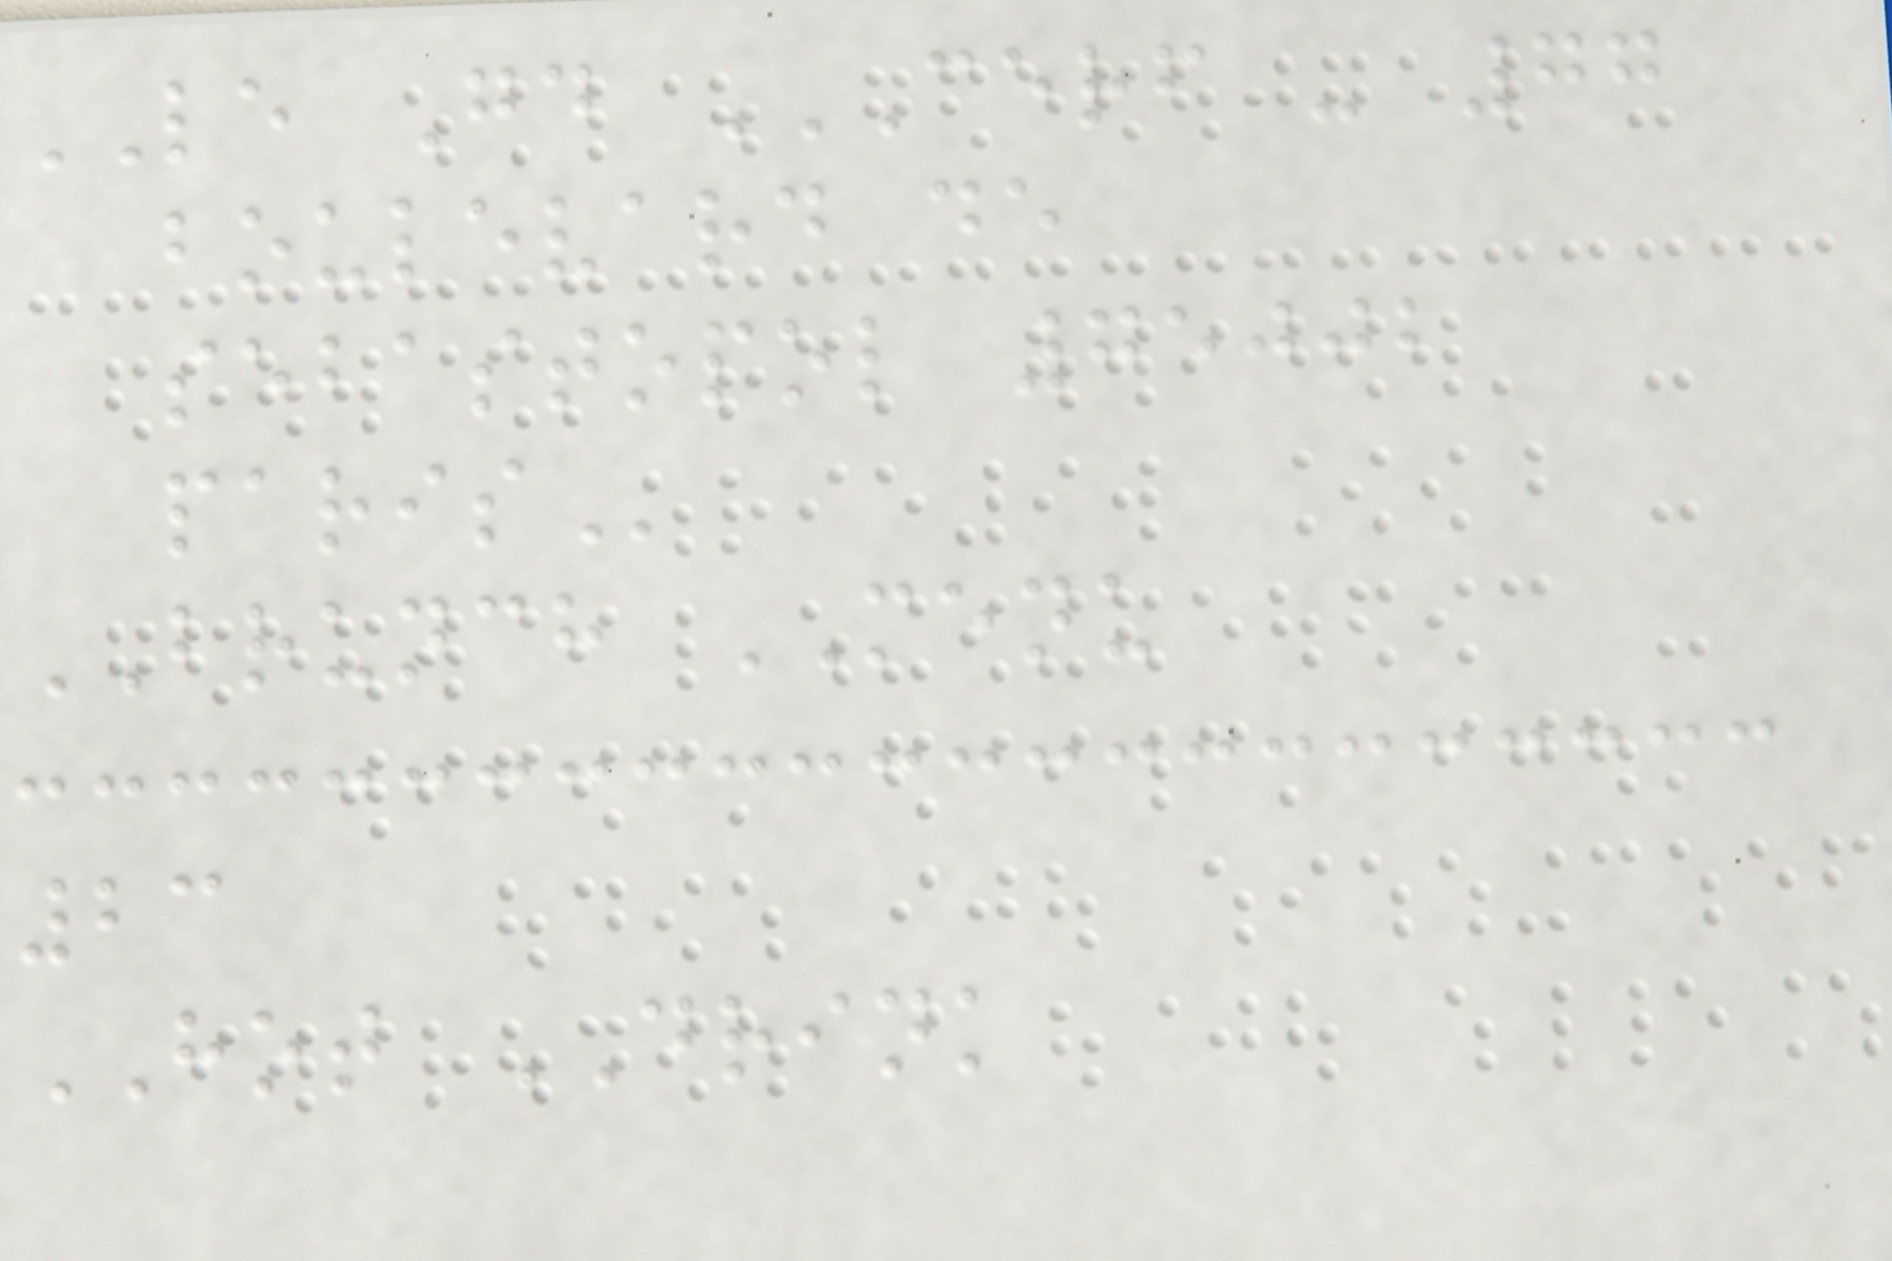LE Gd CERF - 77
BOULEVARD DE
SEBASTOPOL 75002
PARIS
BRUNCH MENU
23
HOT DRINK
